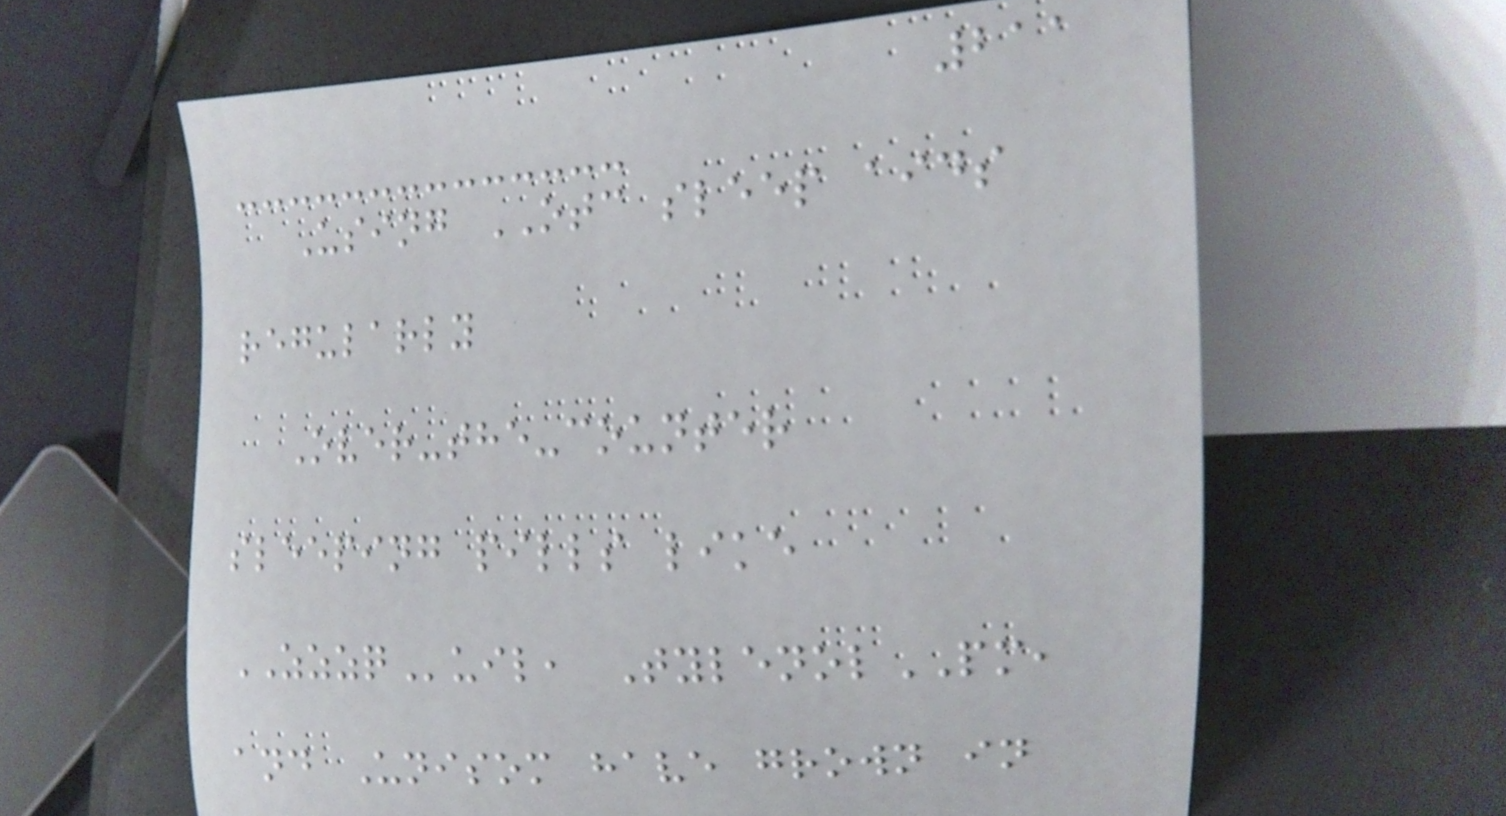211
Using OTC sleep aids
regularly
Over-the-counter
sleeping pills like
ZZZQuil, TylenolPM,
and Unisom have grown in
